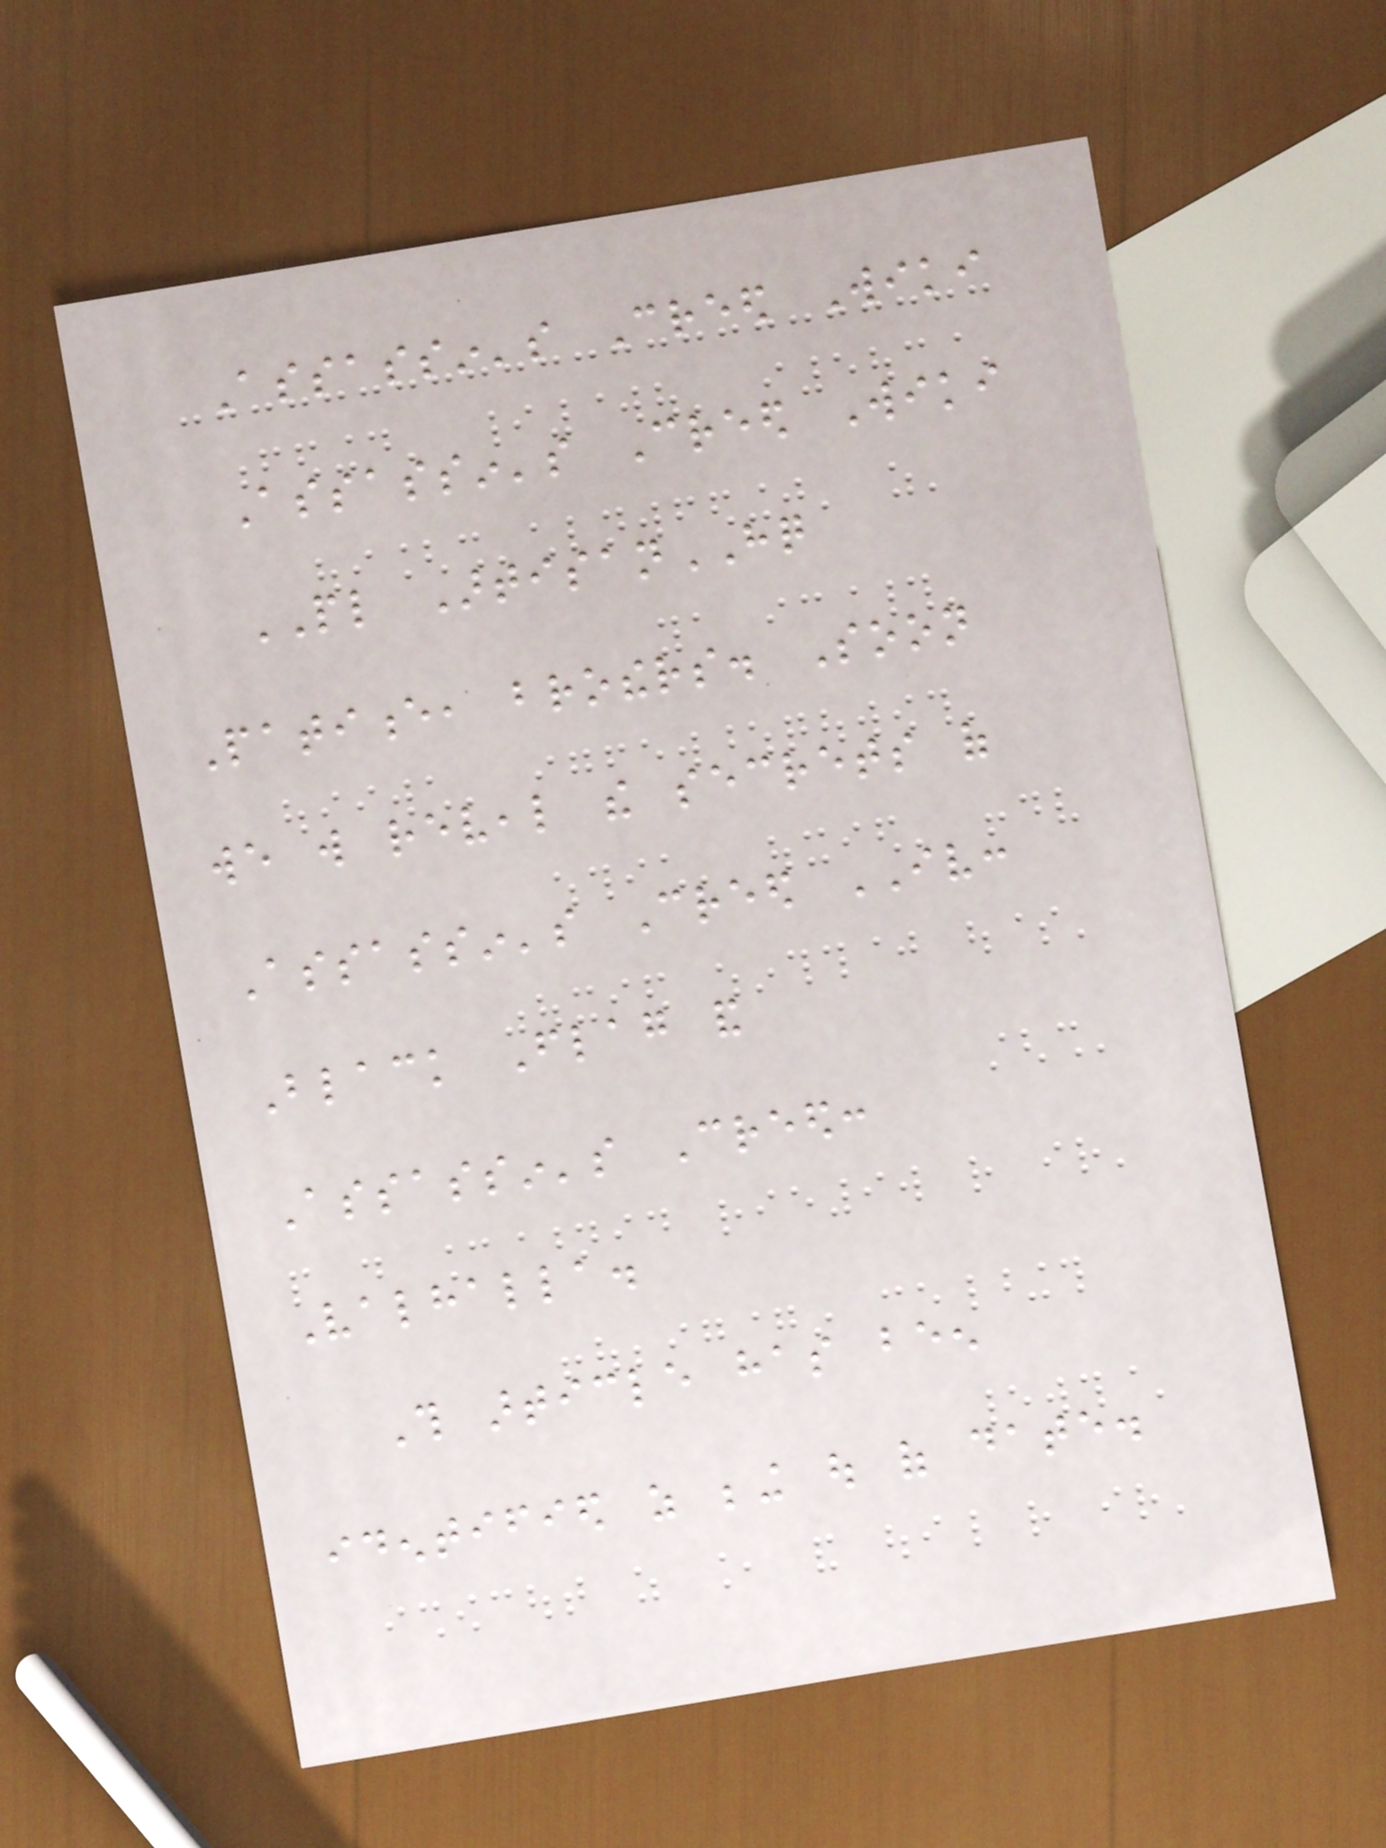Assassin's Creed Wiki
Assassin's Creed Wiki
PL ArtisanHQ
Patience, brothers. Soon
we will reveal the secrets of
Assassin's Creed IV:
Black Flag and
Assassin's Creed:
Valhalla.
This article has been
identified as being out of date.
